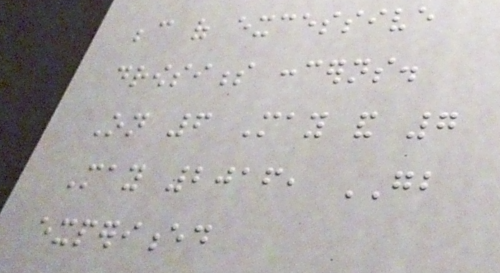because of excessive
drowsiness concerns.
On 6 May and 7
May 2016, GB
experienced
